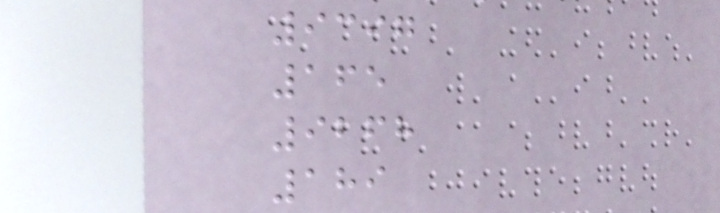9397
165
9268
189
